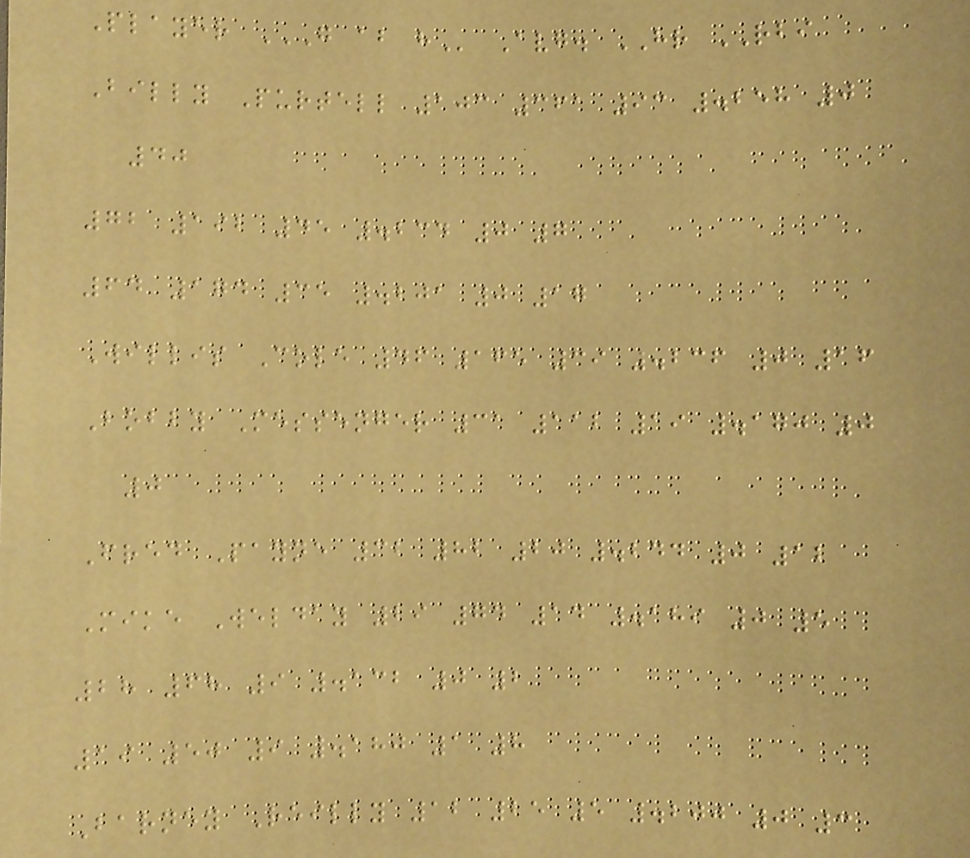Player G AB H Avg. HR RBI
Billy Purtell 103 361 93 .258 0
40
72 192 45 .234 0 7
64 174 35 .201 0 17
Willis Cole 46 165 39 .236 0 16
Bobby Messenger 31 112 19 .170 0
0
Fred Payne 32 82 20 .244 0 12
Mike Welday 29 74 14 .189 0 5
28 68 9 .132 0 2
19 50 9 .180 1 8
Barney Reilly 12 25 5 .200 0 3
